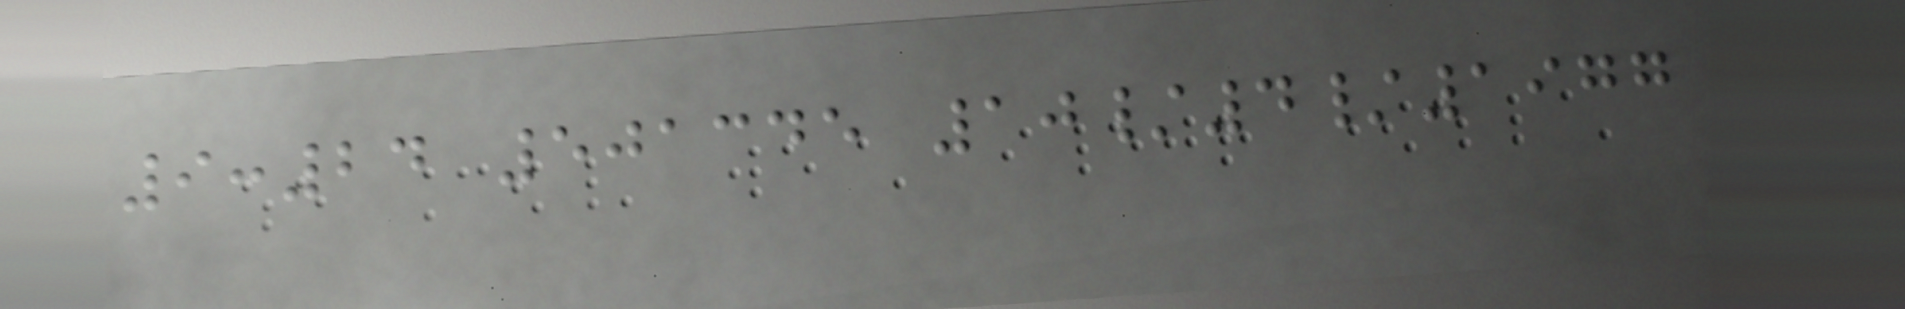9:24 501345 10/4/1977
